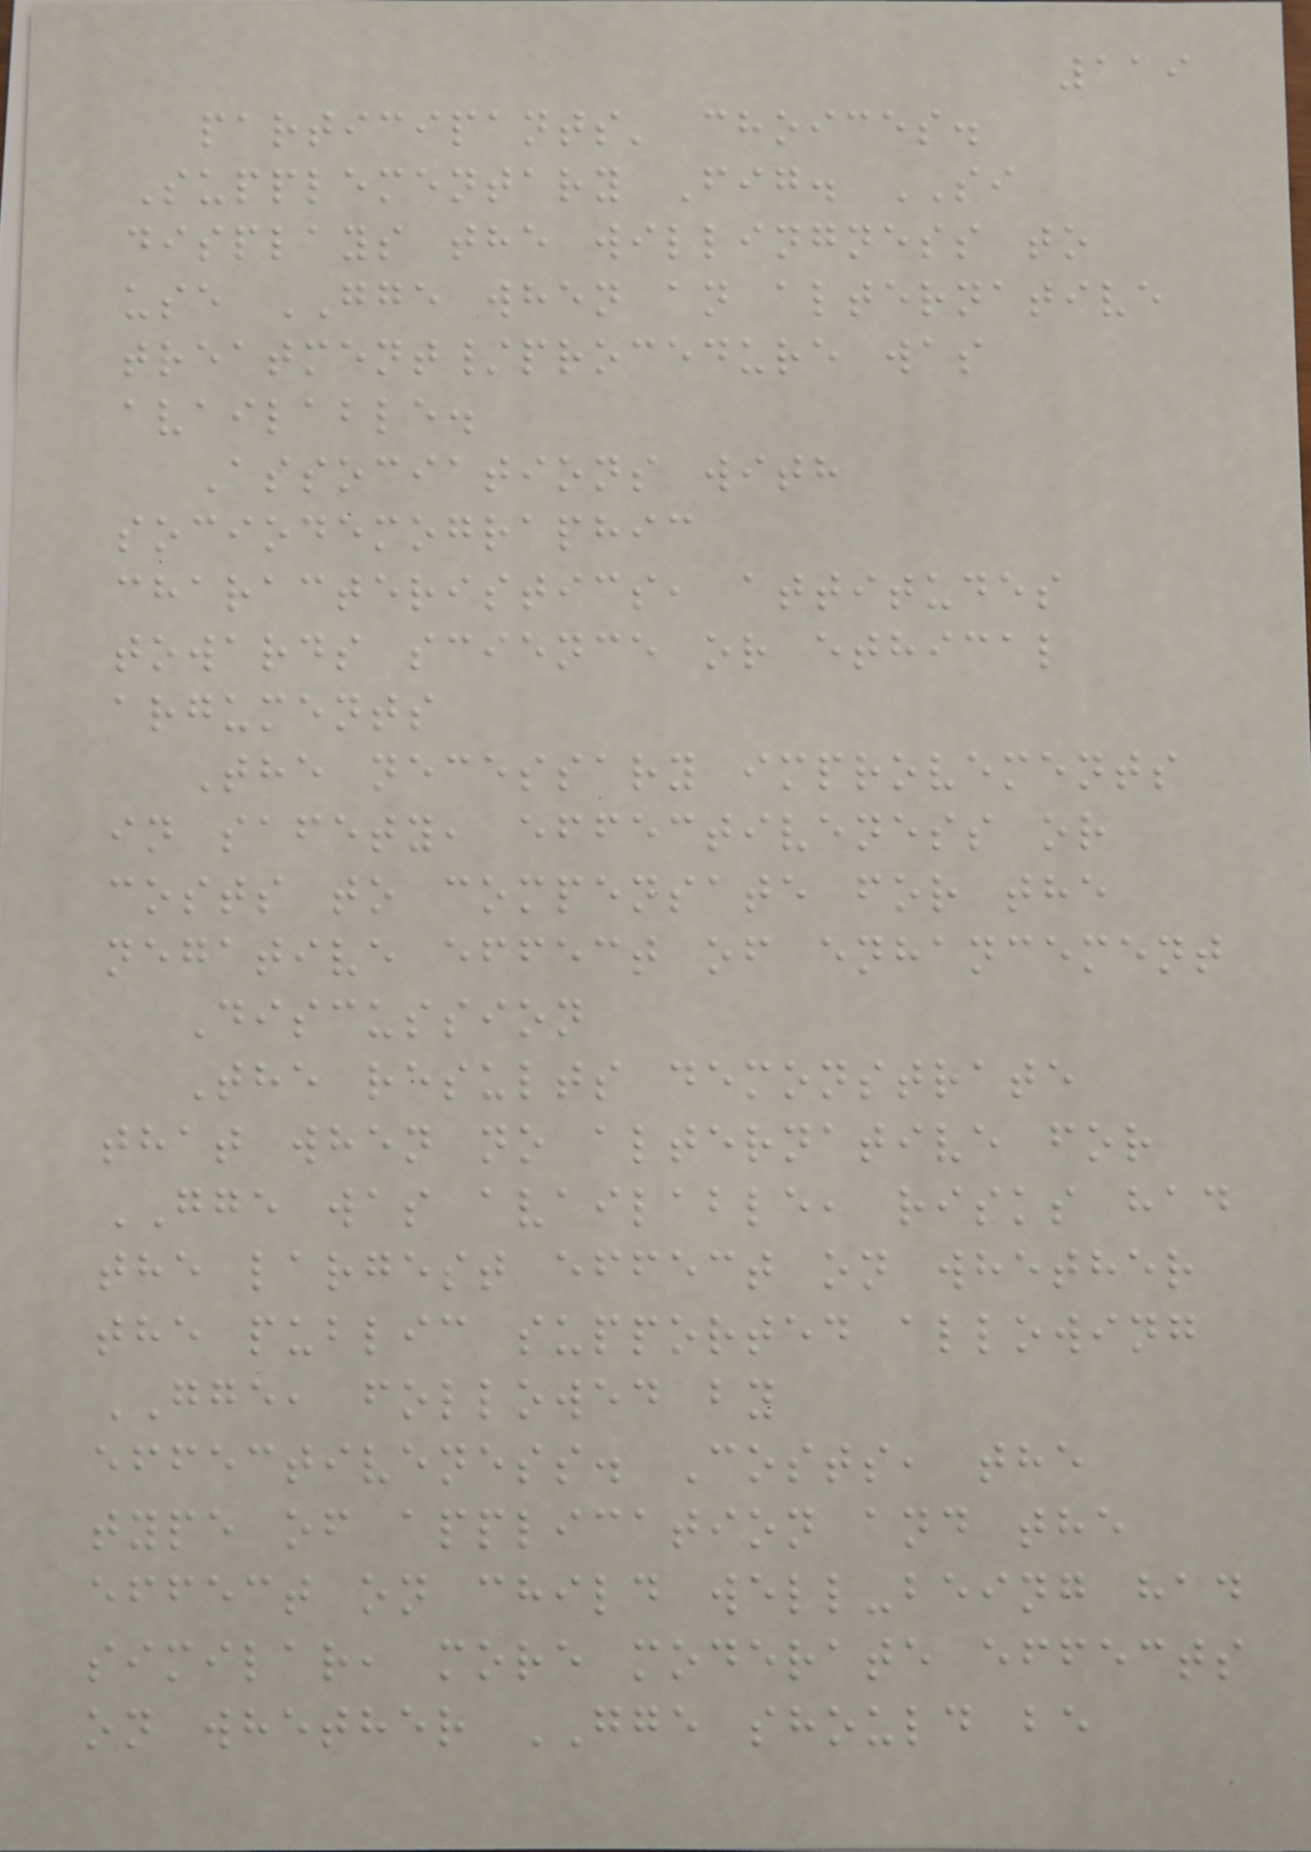119
participants' choices.
Supplementary Fig. SI
displays the willingness to
use GGE when an alternative
treatment/procedure was
available.
Associations with
sociodemographic
characteristics, attitudes
towards science or ethical
arguments
The necessary improvements
in safety, effectiveness or
costs to compensate for the
negative effect of enhancement
Discussion
The results demonstrate
that when no alternative for
GGE was available, risks had
the largest effect on whether
the public supported allowing
GGE, followed by
effectiveness. Costs, the
type of application and the
effect on child well-being had
similar, more moderate effects
on whether GGE should be
